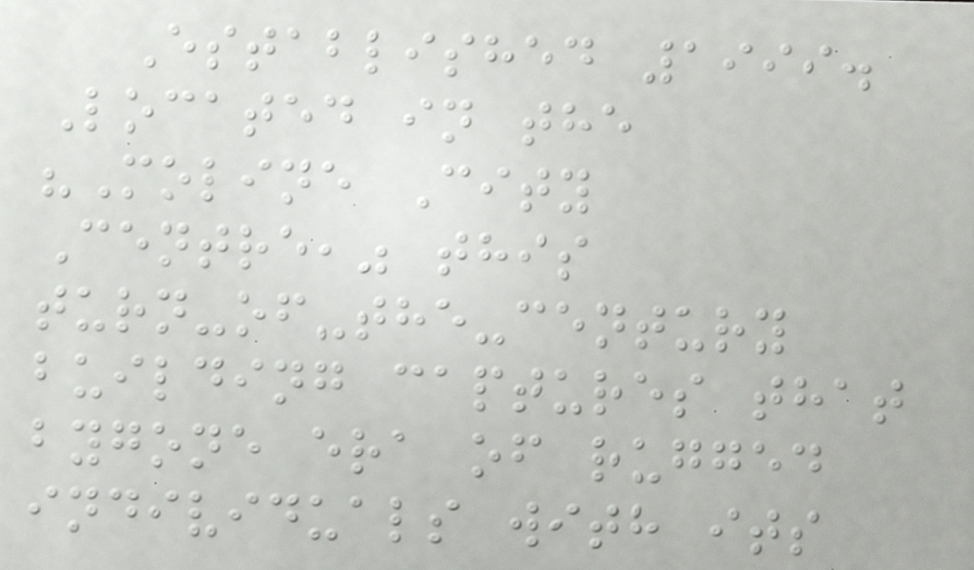Established 1999.
Located in the
"Moline City
Centre," this
turn-of-the-century
building captures that
bygone era of rugged
individuals with its
